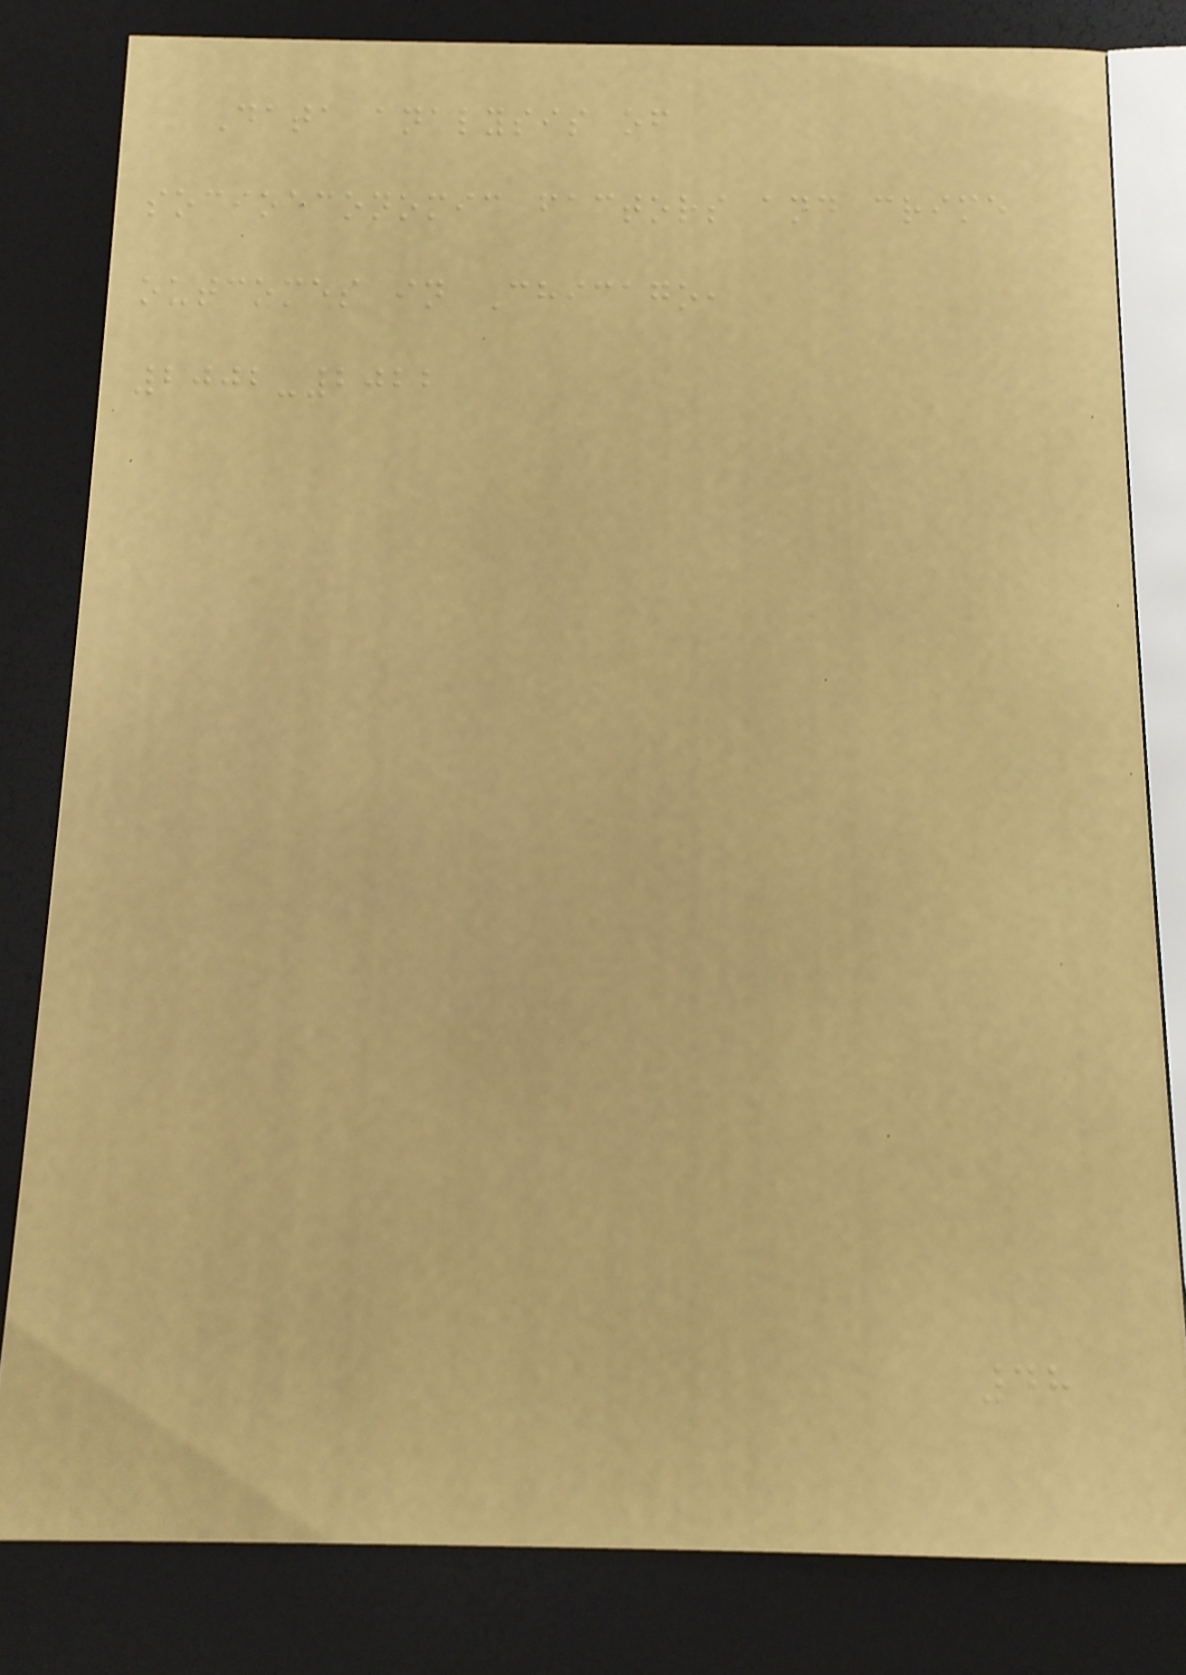Data analysis of
socioeconomic factors and crime
outcomes in Chicago,
2002-2022
48
